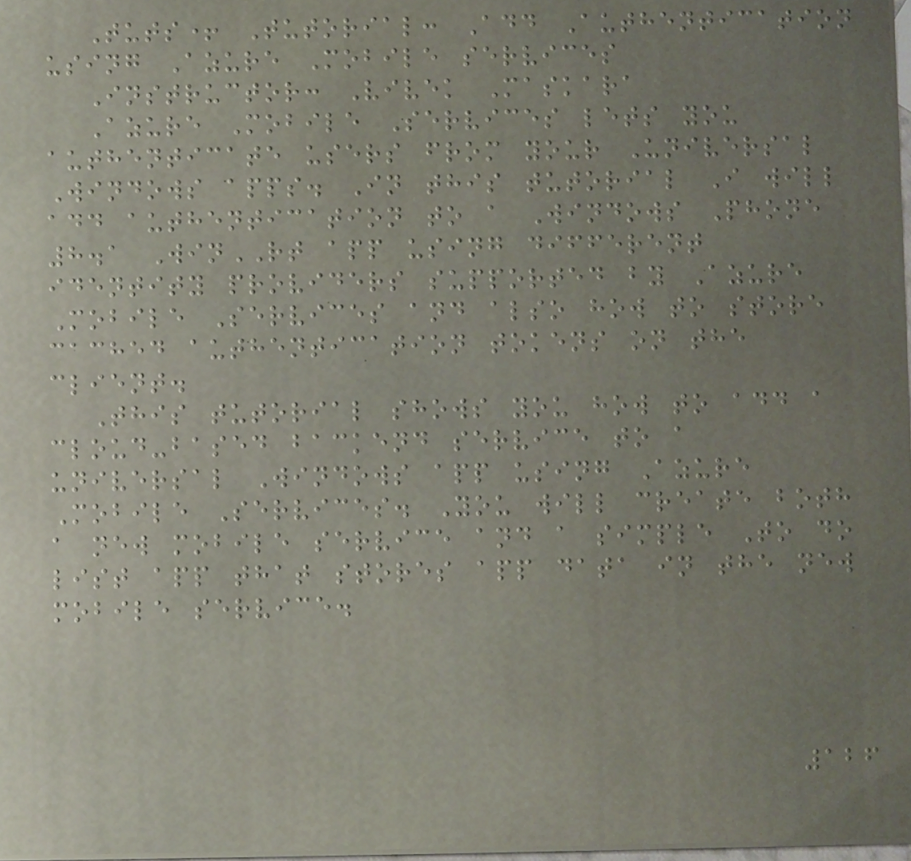Tuts+ Tutorial: Add Authentication
using Azure Mobile services
Instructor: Vivek Maskara
Azure Mobile Services lets you
authenticate users from your Universal
Windows apps. In this tutorial I will
add authentication to a Windows Phone
8.1 WinRT app using different
identity providers supported by Azure
Mobile Services and also how to store
cached authentication tokens on the
client.
This tutorial shows you how to add a
cloud-based backend service to a
universal Windows app using Azure
Mobile Services. You will create both
a new mobile service and a simple To do
list app that stores app data in the new
mobile service.
126
